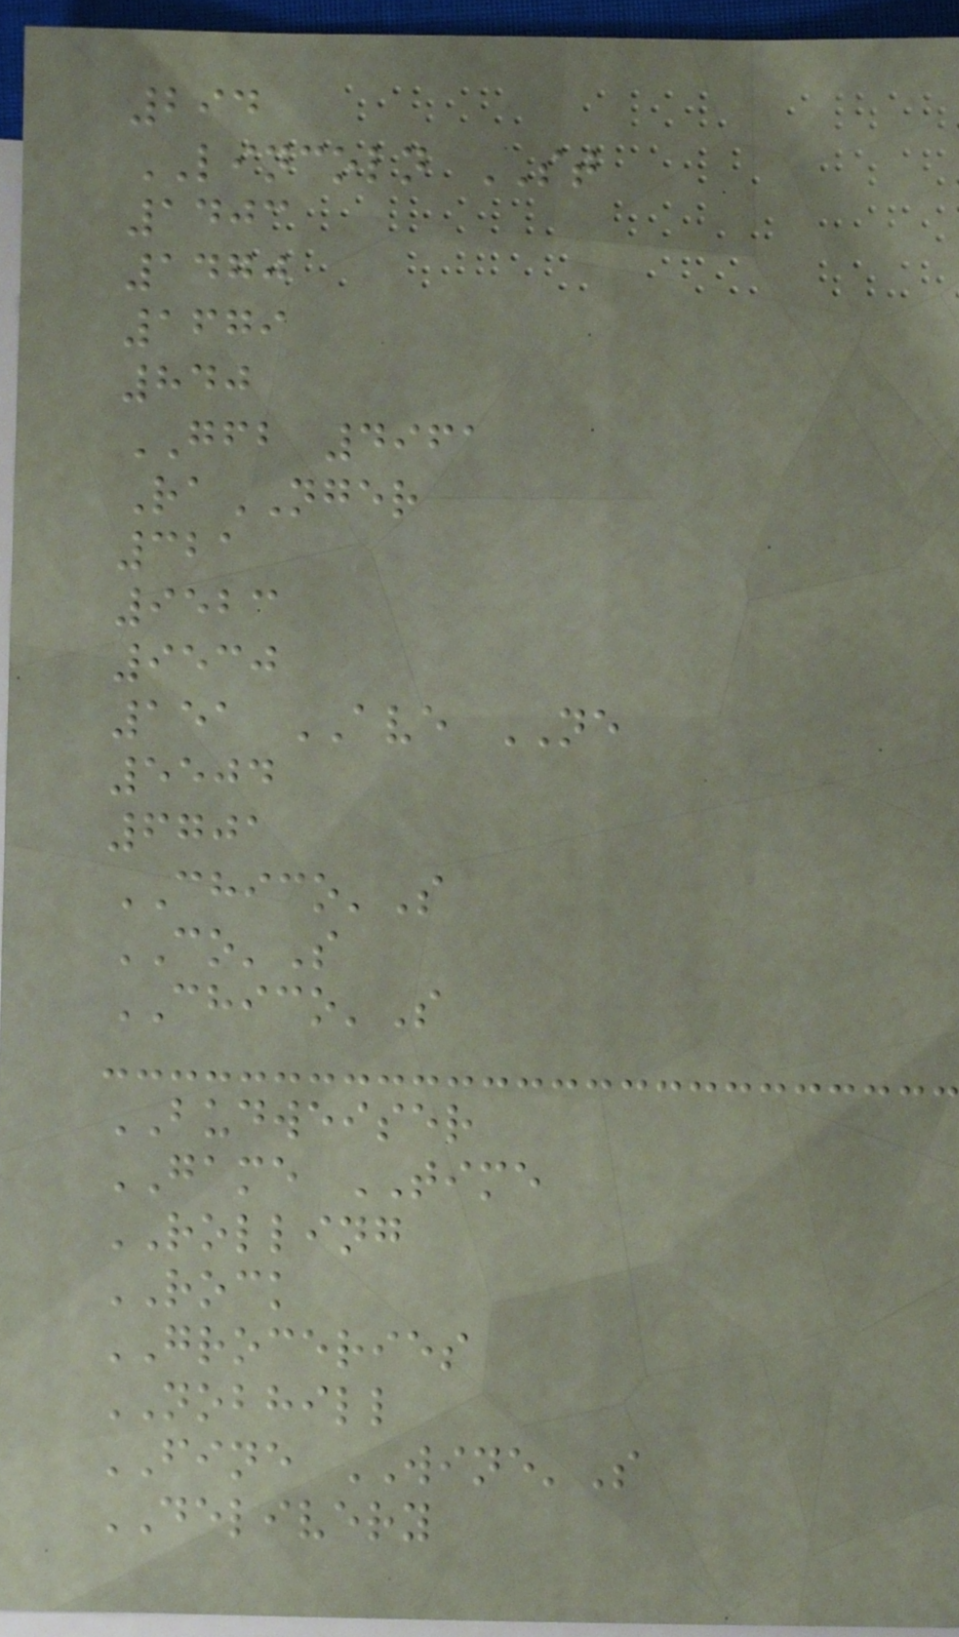294
LINCOLN ST
1403
1470
1679
840
GFB 4961
RaNGER
321
9523
9530
151 AVE NE
5504
6701
CHICO'S
CO'S
CHICO'S
BUDWEISER
GAME TIME
ROLLING
ROCK
GROCERIES
NOBHILL
FINE WINE'S
DELIVERY
